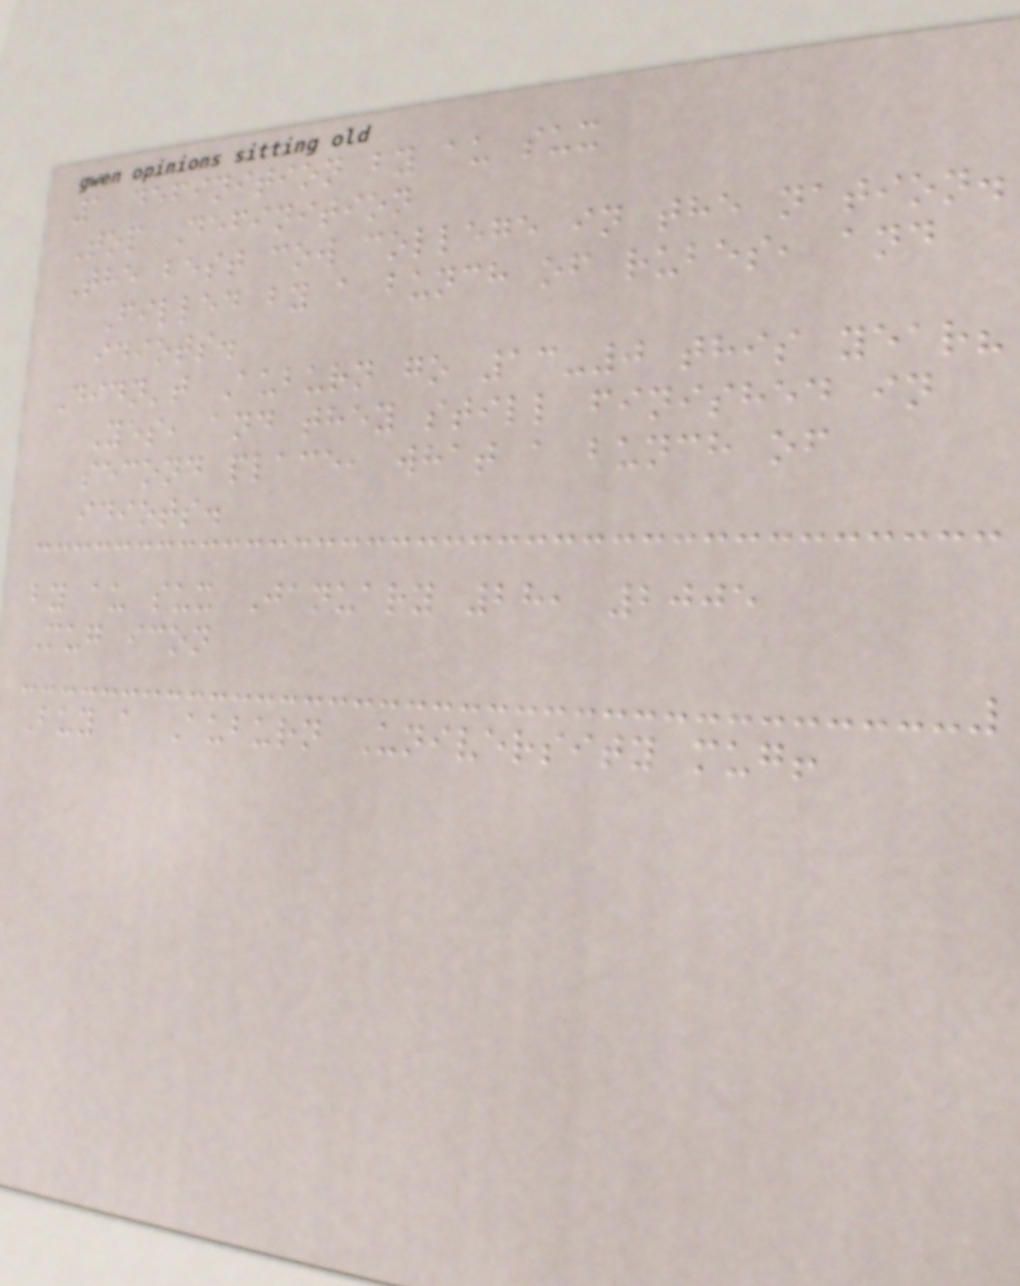1 definition by au sux
Top Definition
The best cow college in the nation.
Filled by a bunch of rubes, and
idiots.
Didn't Auburn go 13-0 this year?
Yes, and they still finished in
second place, what a bunch of
idiots.
by au sux January 28, 2005
Mug icon
Buy a Auburn University mug!
